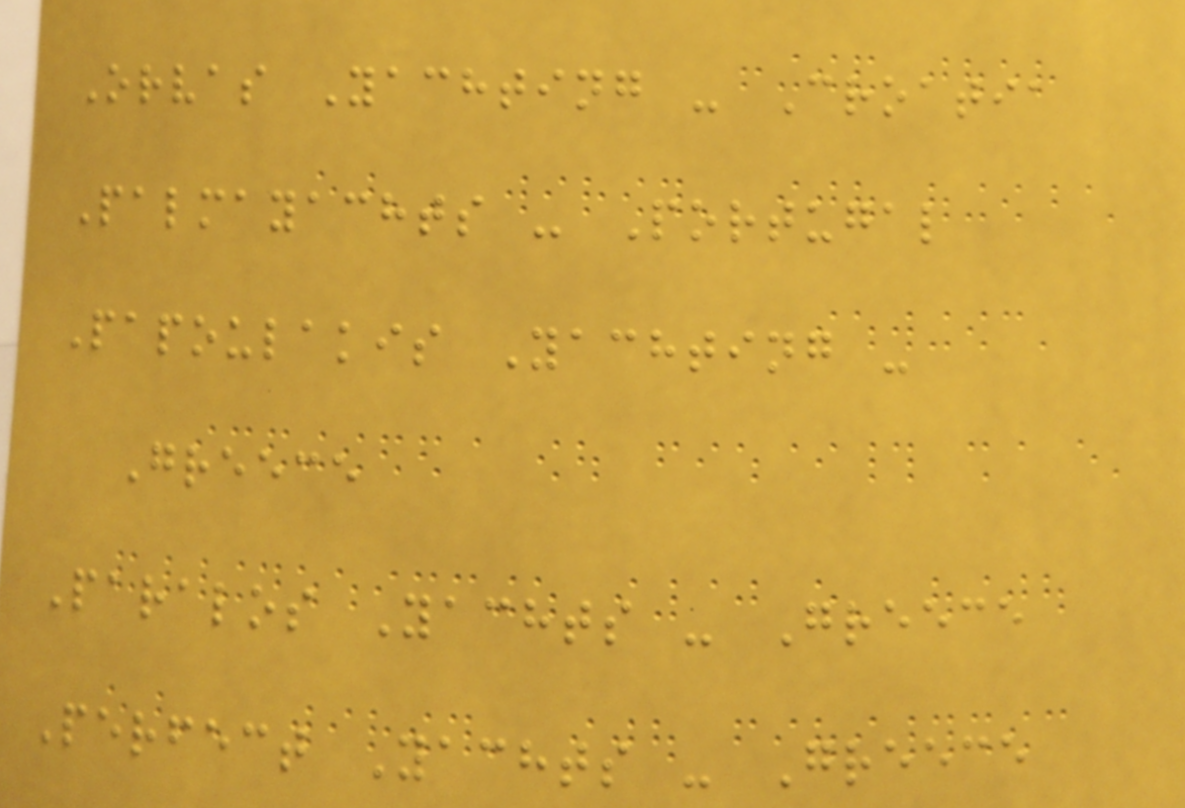Orvas Yachting - Croatia
Palmayachts - Portugal
Papoulakis Yachting -
Greece
Paralos Yachts - Greece
Perfect Yachts - Greece
